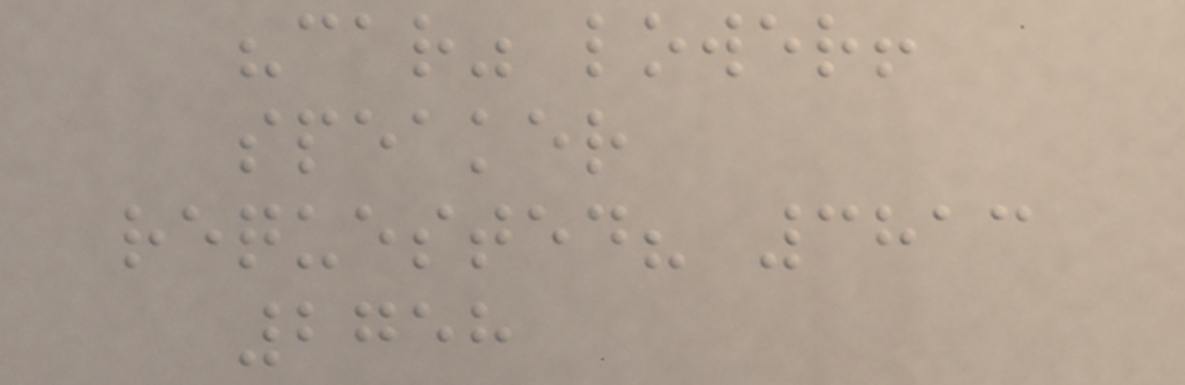"car" lower!
speaker
requested? 3813
2758
